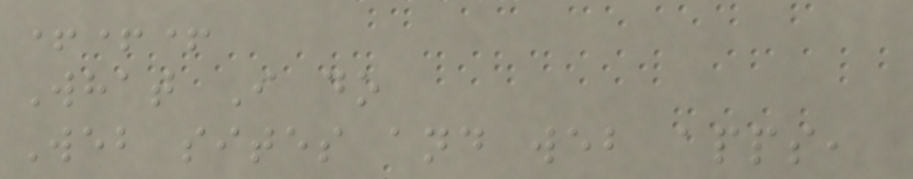+++
What I do
Web sites and web apps,
